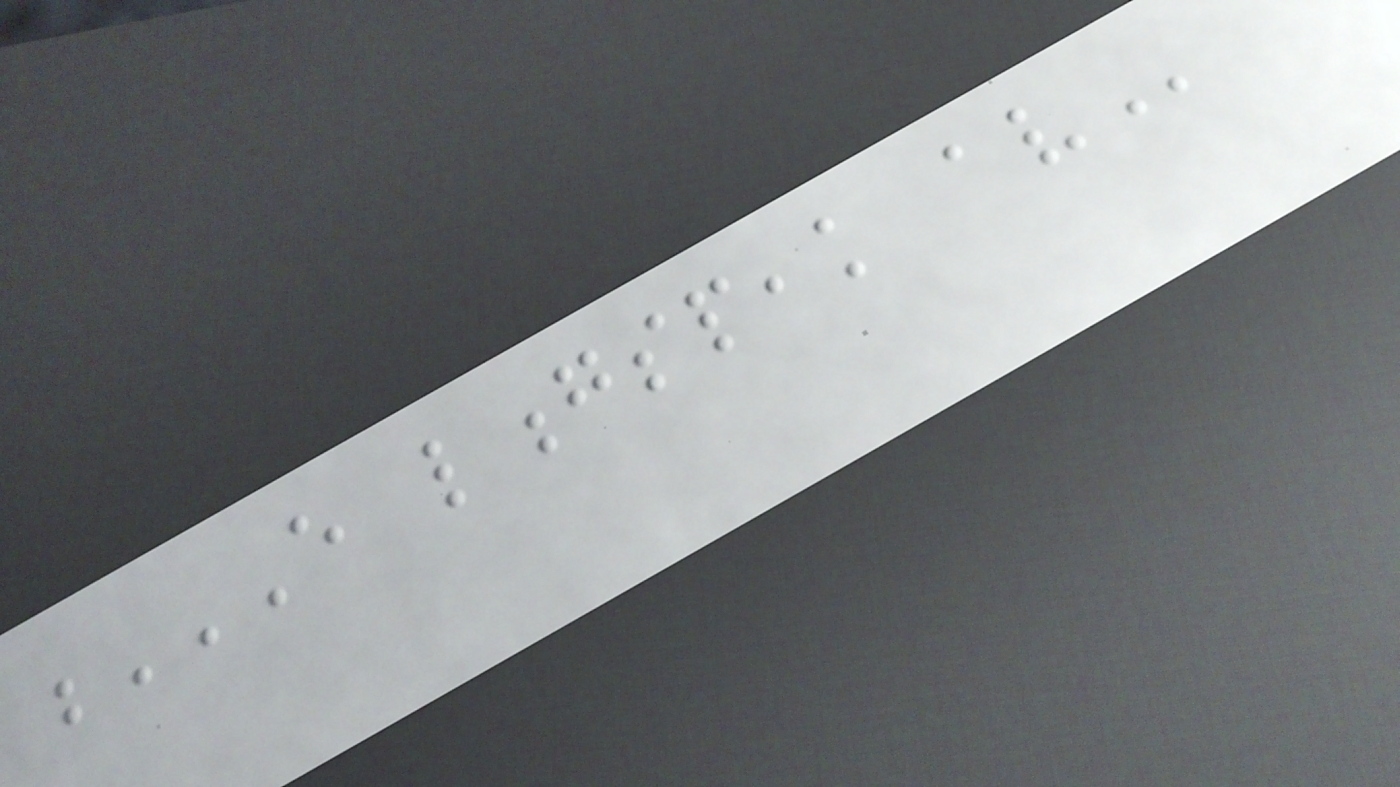E LONGSPEAK AV
